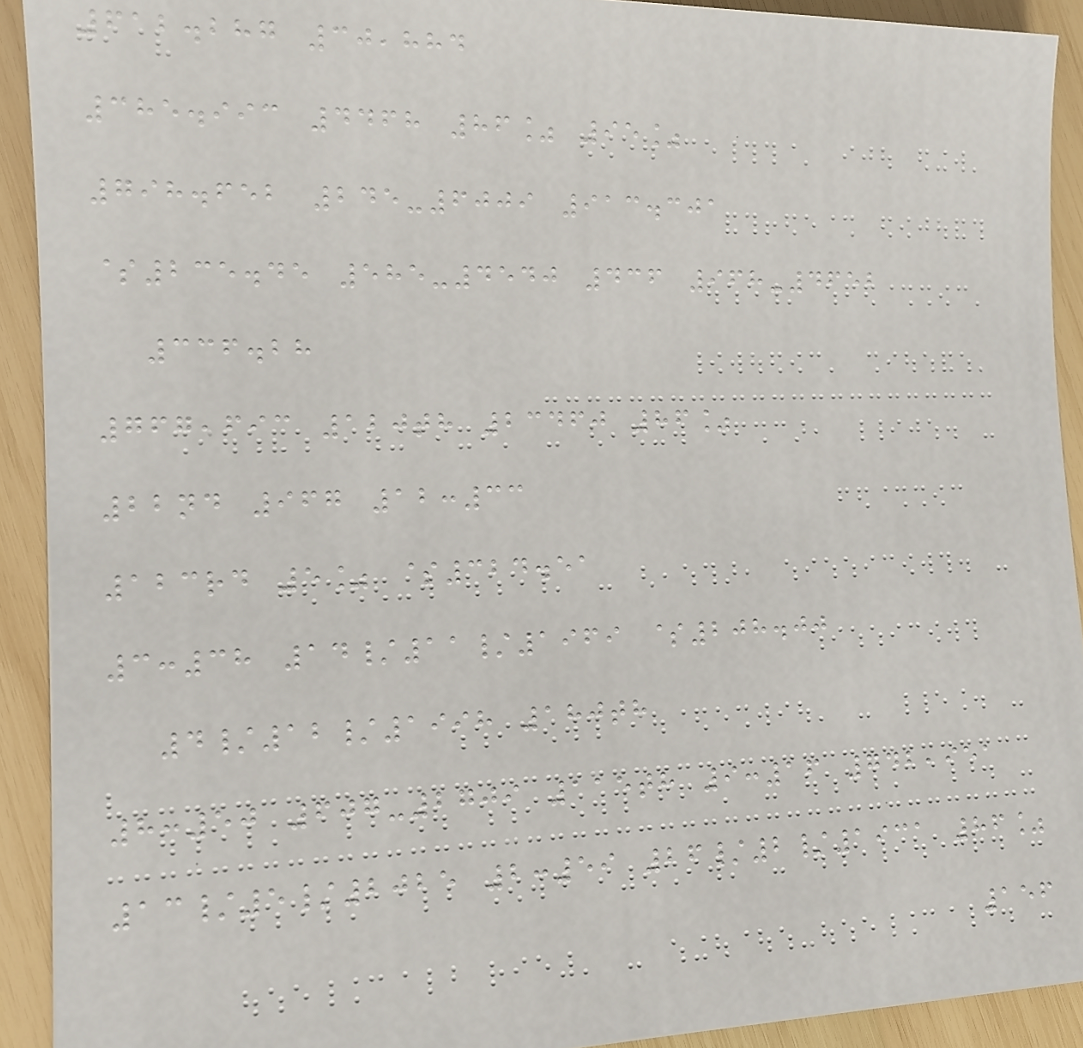612.287 30,884
385.993 4468 86% 95%
798.652 245-6009 913.301
$235.45 585-4540 436 968-4652
336.28
767,693 120th 23460 86%
22nd 967 12:33
123rd 5% $324.51
3:38 14/11/1969 $208.00
4/12/1998 180th
8:50 607-2709 115th 9:16 742,951
13/5/2025 2:59 26/2/1931 86%
156
